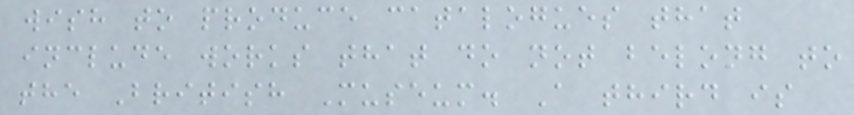wish to produce catalogues that
include works that do not belong to
the British Museum. A third is
